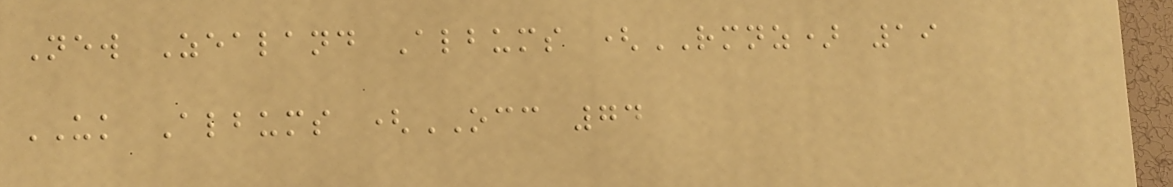New Zealand Albums (RMNZ) 19
UK Albums (OCC 74
